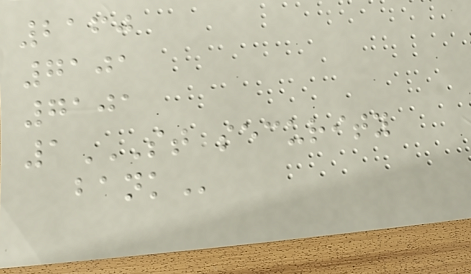2160
7101
7101
1ST SECURITY
BANK
